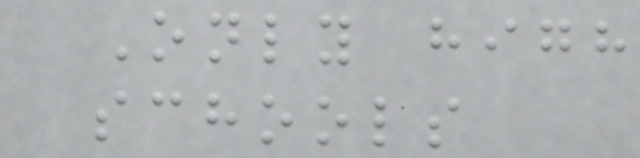Only high
schools
